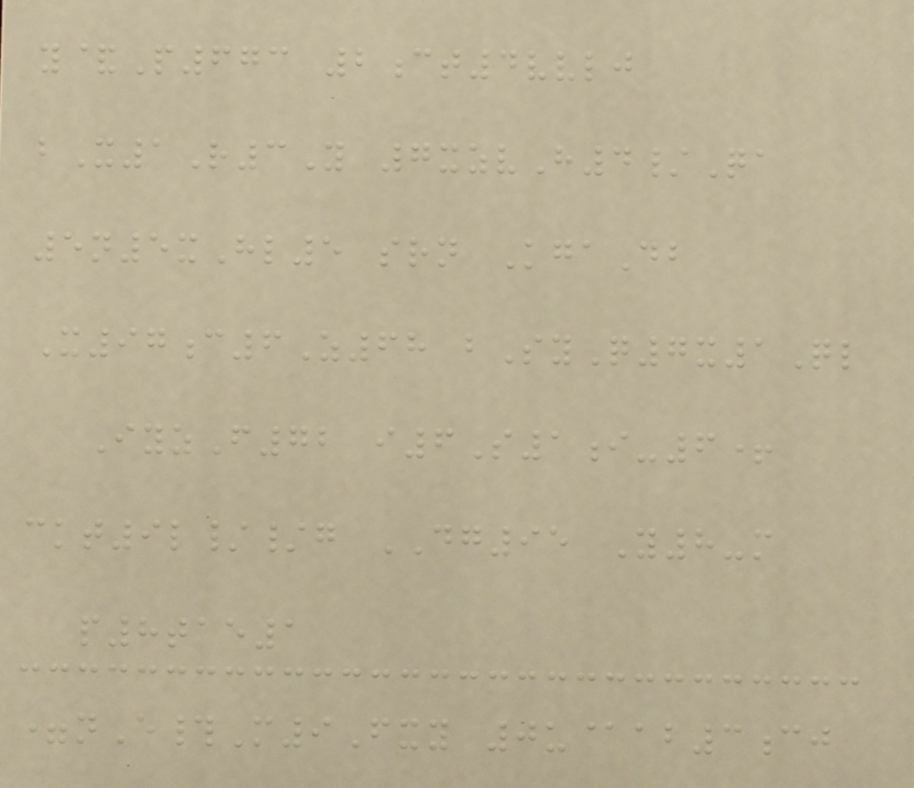y&P673 2ct4vvlj
bX1R3Y 7xzvH4/Qa
5n5xHl5 srn KgaDb
X97c6Z68 bSyQ7x1Ql
IyzF72 i6S1i-6+
ckt9l//g DG95 Y8-m
p8tae1
=nE#M9Fxy 0u@ab3cj
